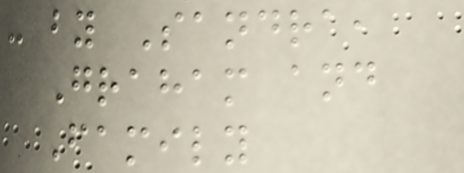- by Sandra,
Graham and
Family
